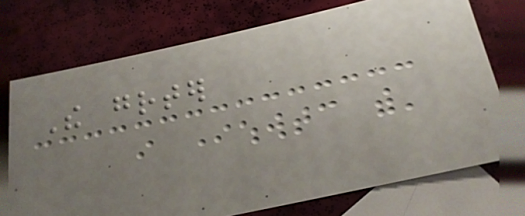The greater
